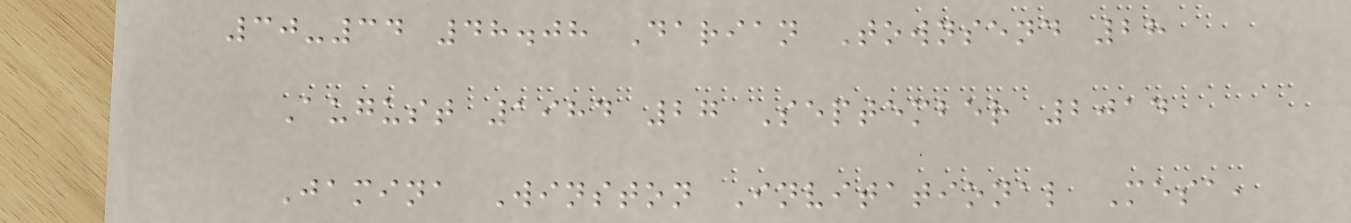30-34 48.08 Darian Townsend 28
August 1984 27 September 2014
Jamina Winston Invitational Mesa,
